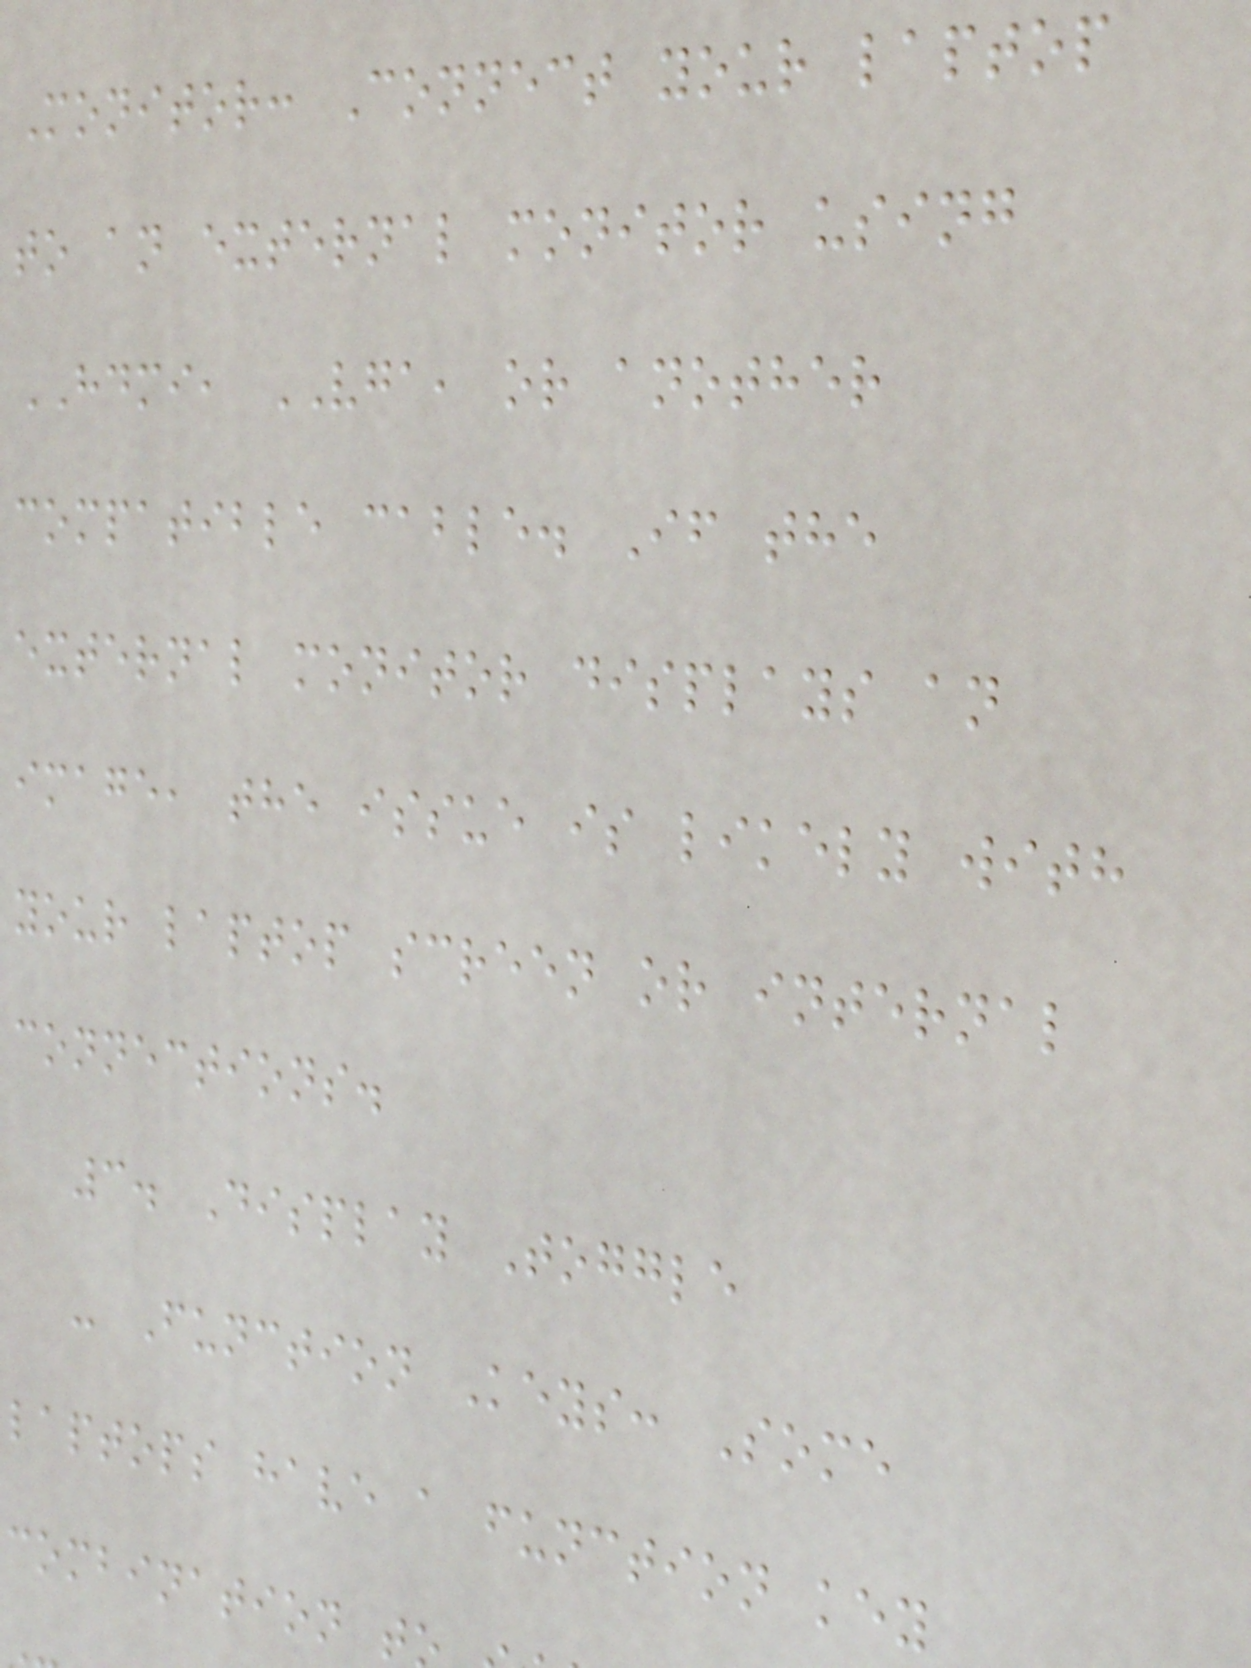Monitor: Connect your laptop
to an external monitor using
HDMI, VGA, or another
compatible cable. If the
external monitor displays an
image, the issue is likely with
your laptop screen or internal
connections.
3. Display Toggle
- Function Keys: Some
laptops have a function key
combination t
